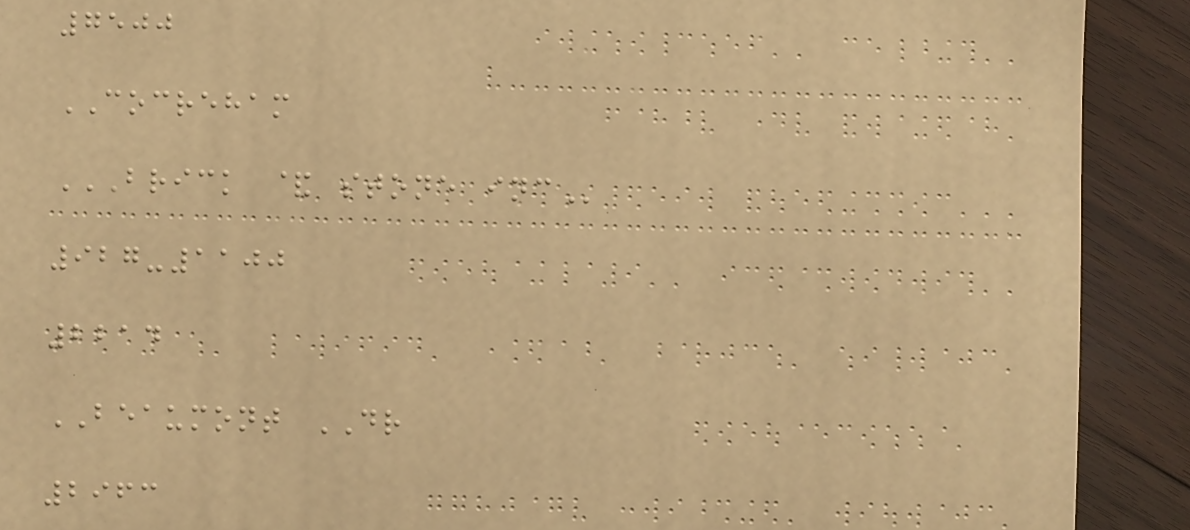7500
COCREHAM
BRICK & STONE INC
927-1100
2214
BEAUMONT DR
2963
